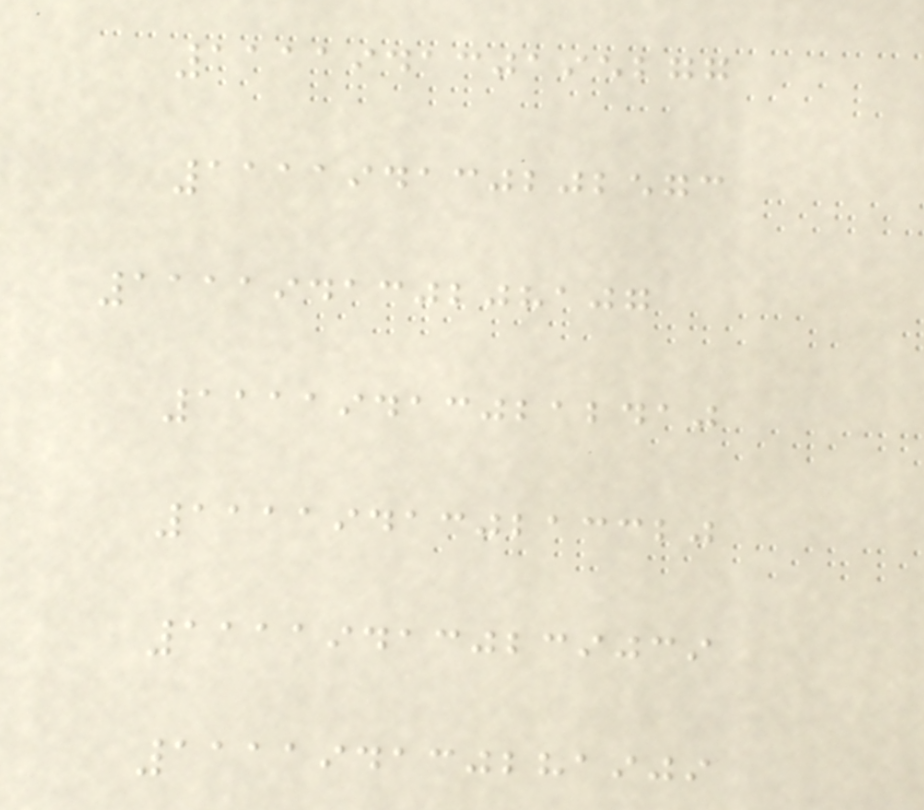111194130195277
111194130202573
111194130208107
111194130212410
111194130213320
111194130239039
111194130281909
